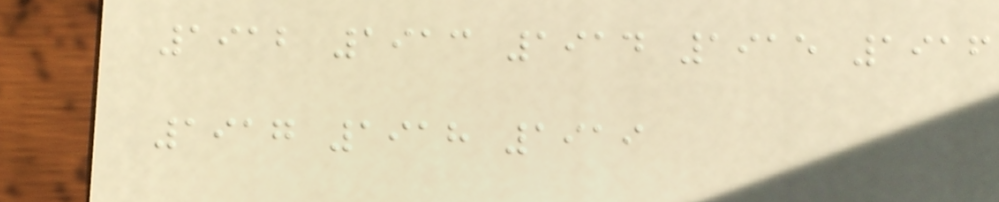1912 1913 1914 1915 1916
1917 1918 1919
